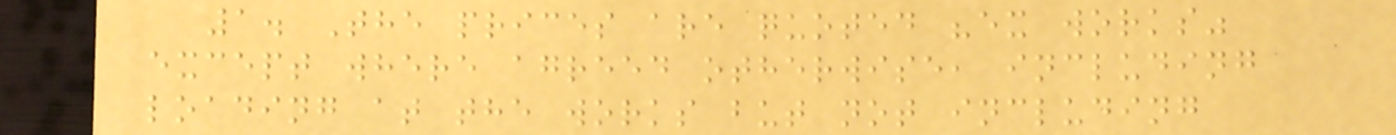1. The prices are quoted "ex works"
except where agreed otherwise, including
loading at the works but not including
